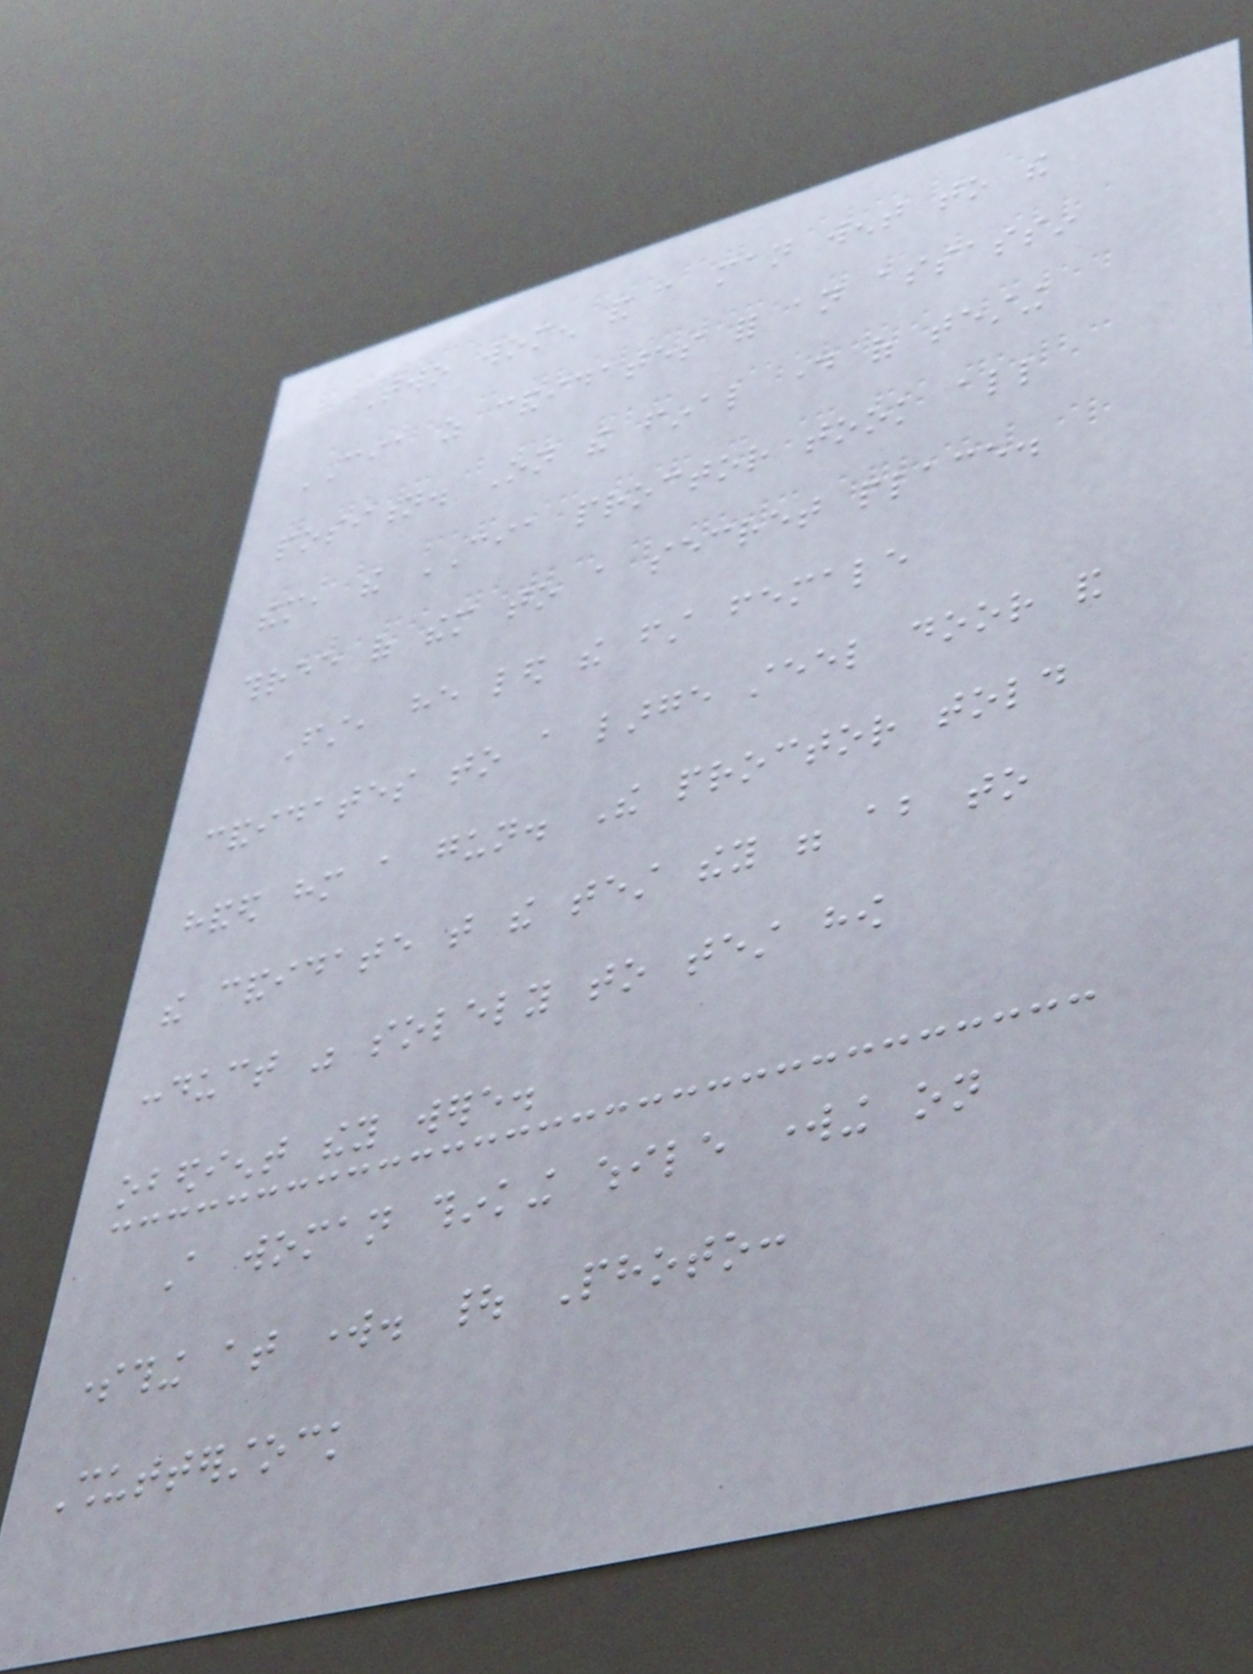Two women and a man went to the
CIA as candidates for an assassin
position. On the final day of testing
them, the CIA proctor took all
three of them to a secret place.
First, he led the first female
candidates to a large steel door and
handed him a gun. The proctor told
the candidate that the test they were about to
conduct was solely to test how
obedient they were.
A woman thinking while working on
something at work. | Photo:
Shutterstock
